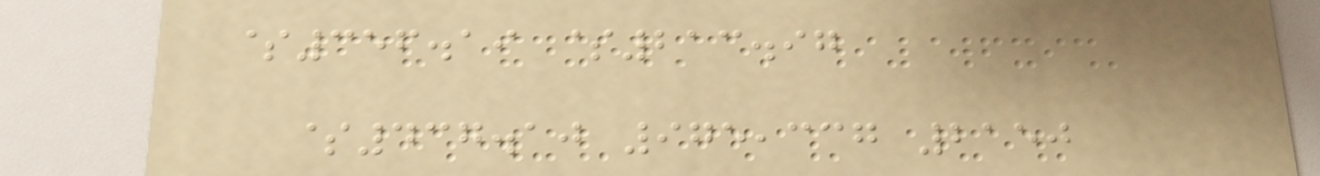$356.19 $213.97
$437.10 975,337 2150
